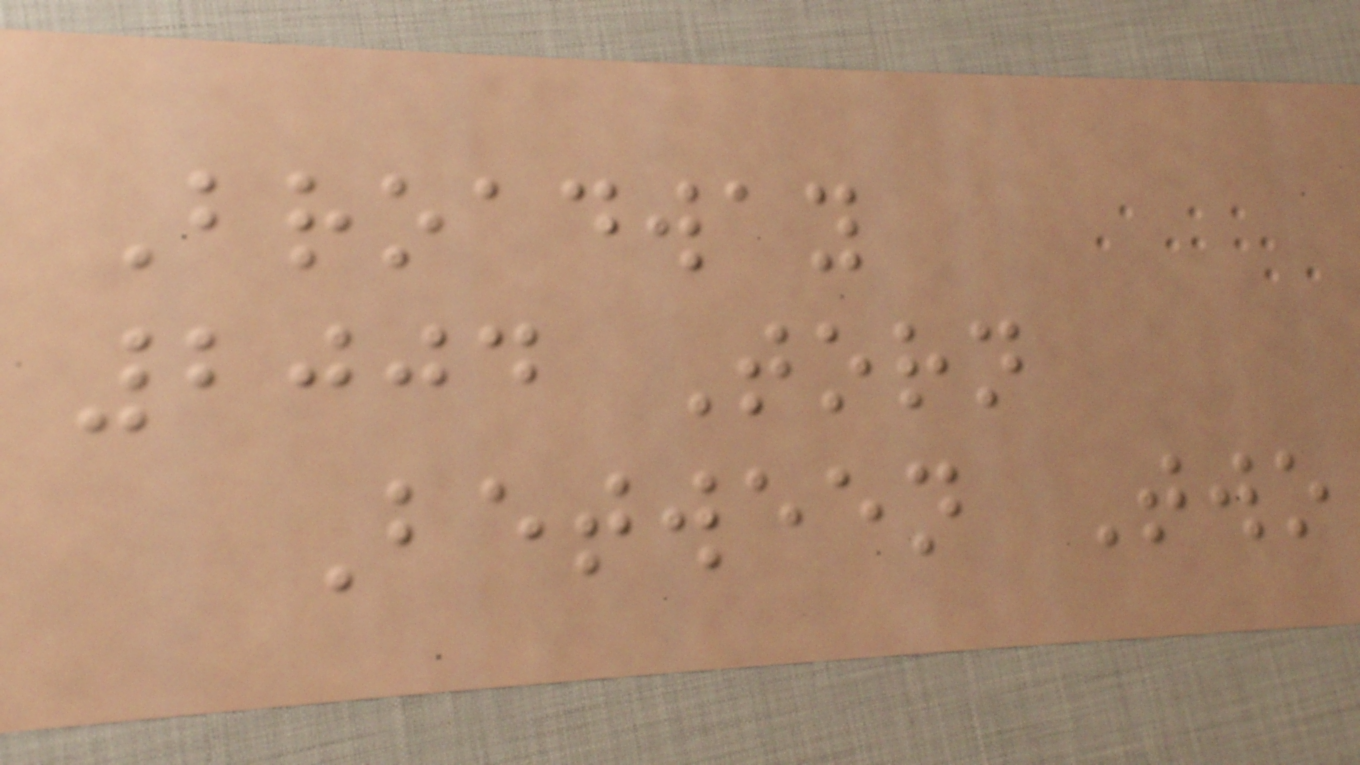Broadway
2004 Torn
Between Two
